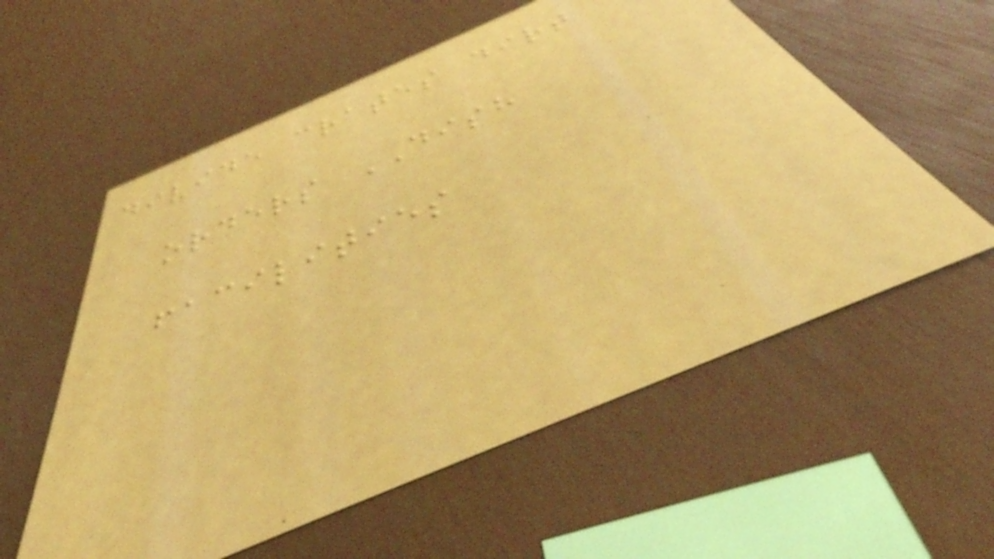divide crates dirt
orders DISH
facilities
